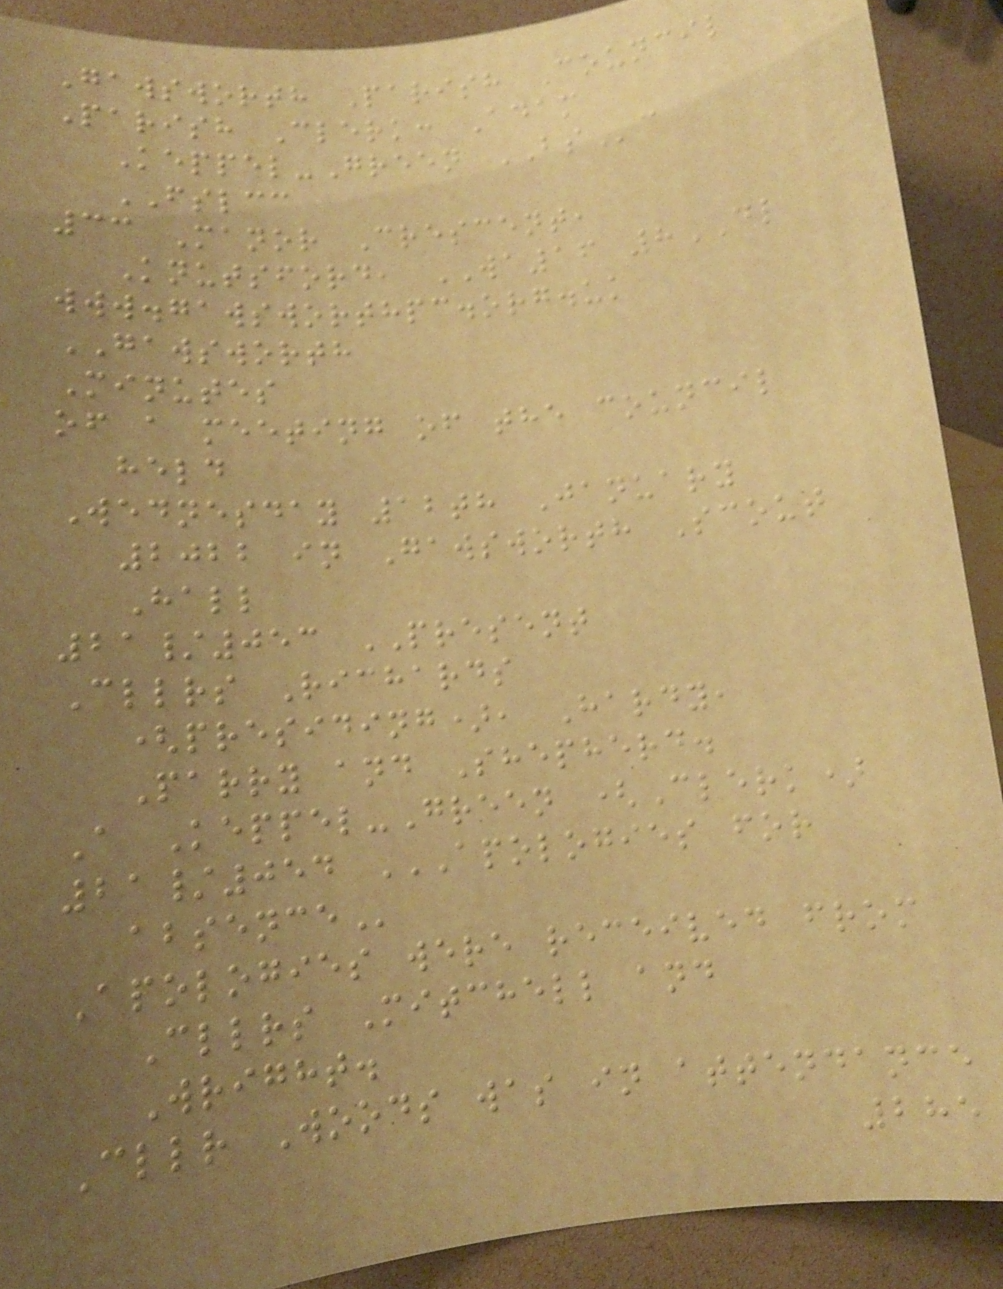Gawsworth Parish Council
Parish Clerk: Adam
Keppel-Green BSc
FSLCC
33 Manor Crescent,
Knutsford, WA16 8DL
www.gawsworthpc.org.uk
GAWSWORTH
Minutes
of a meeting of the council
held
Wednesday 12th January
2022 in Gawsworth Scout
Hall
21/053 PRESENT
Cllrs Richards
(presiding), Hardy,
Parry and Shepherd.
A Keppel-Green (Clerk)
21/054 APOLOGIES FOR
ABSENCE
Apologies were received from
Cllrs Mitchell and
Wright.
Cllr Woods was in attendance
285
